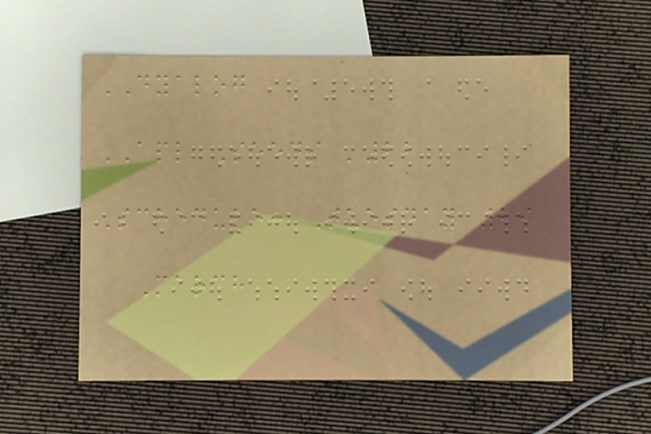DYALOG
APL Seeds '22
Schedule: Tuesday 29
March
